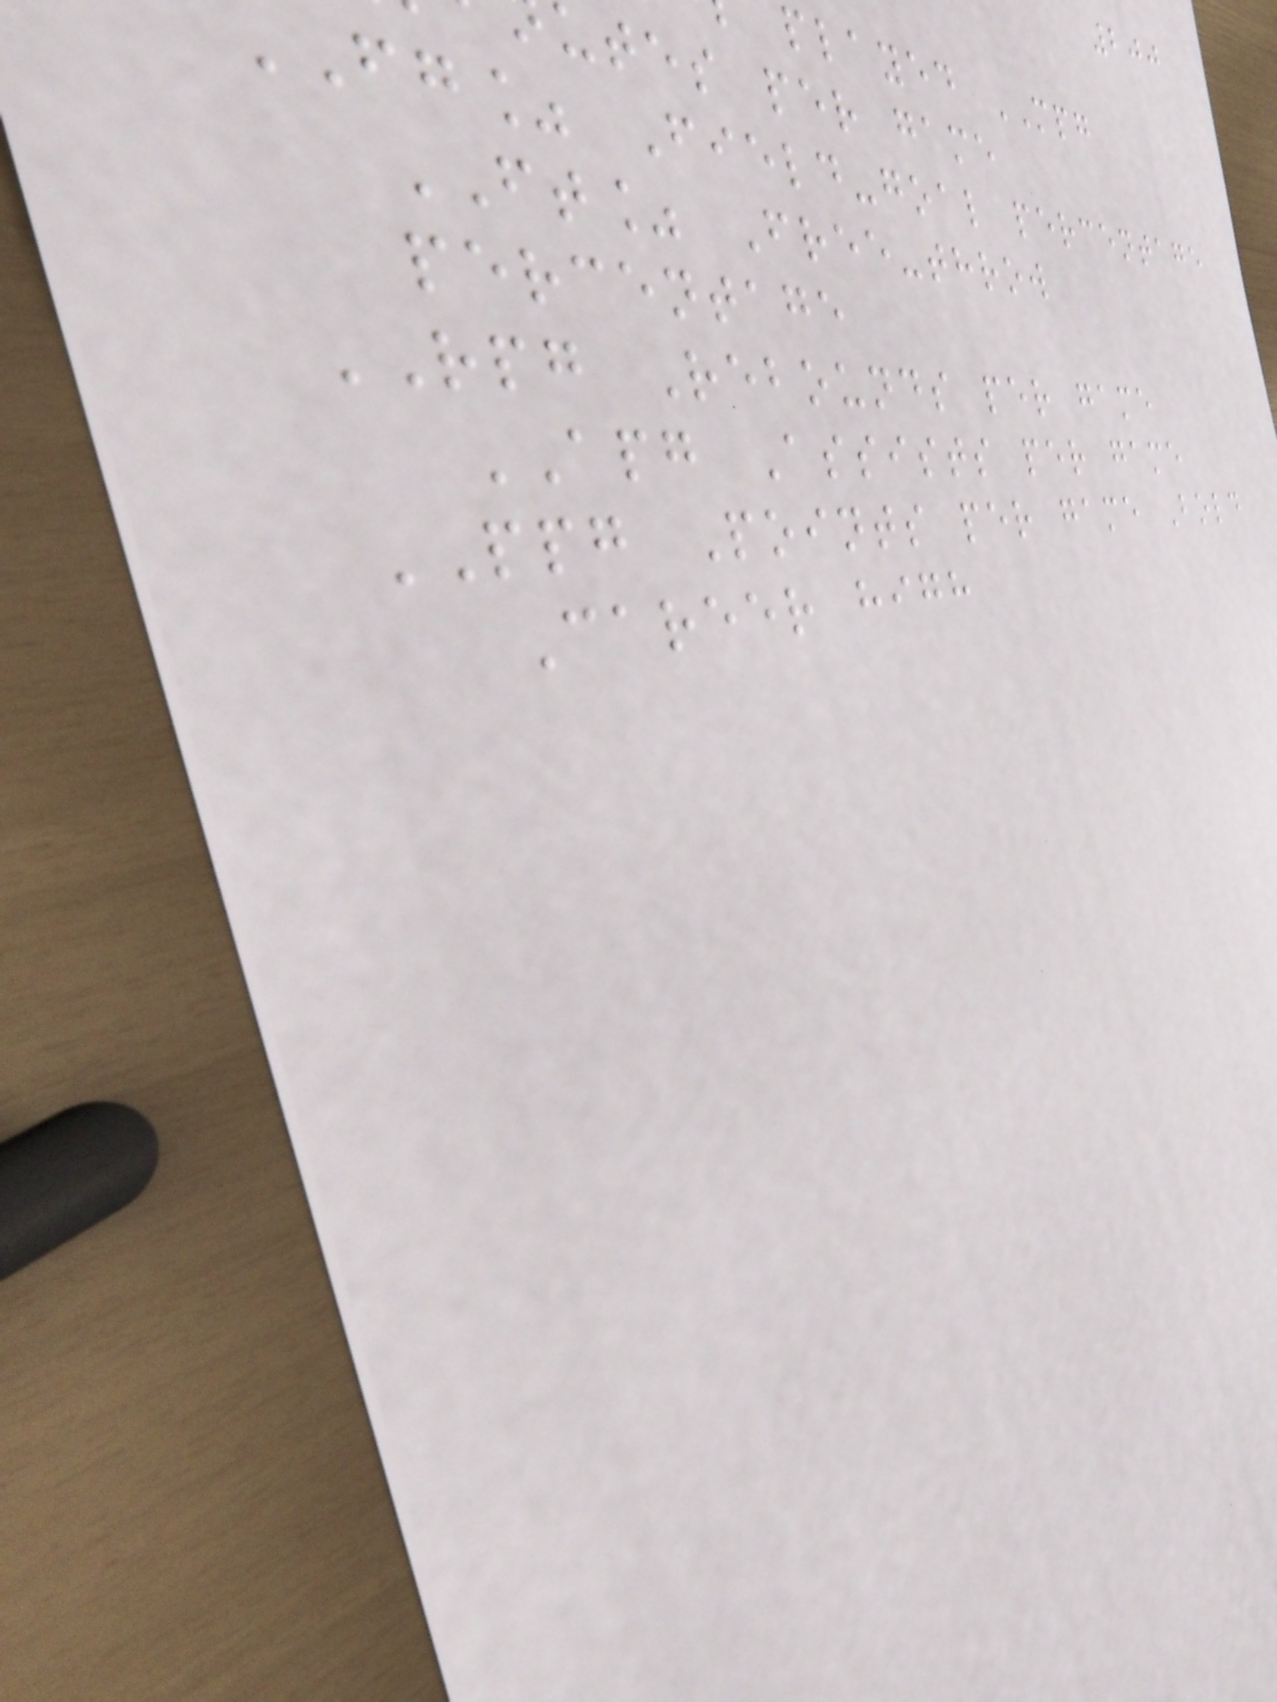200
played MPG
utes per game
fg% Field-goal percentage
FT% Free-throw
percentage
RPG Rebounds per game
APG Assists per game
PPG Points per game Bold
Career high
